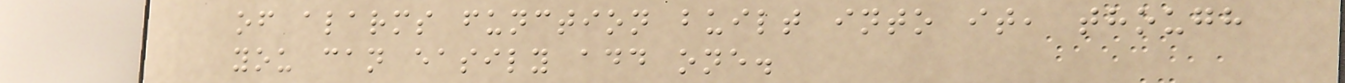of alarms function built into it, though
you can easily add one.
